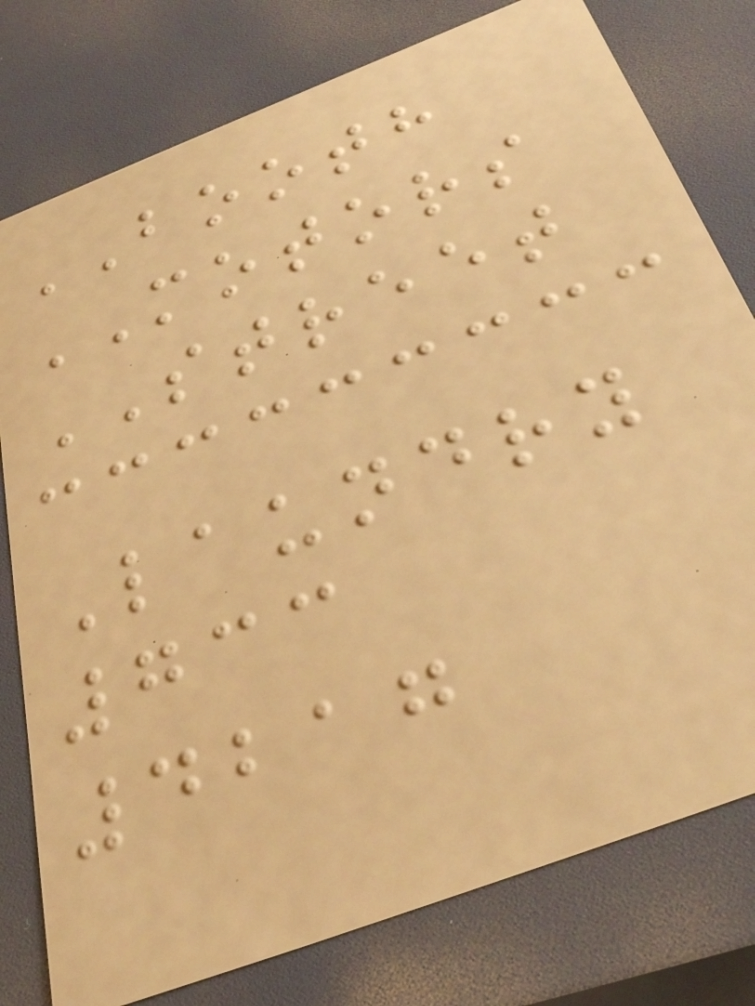BOOTH
MOTORS
STREET
Laundry
733
4217
